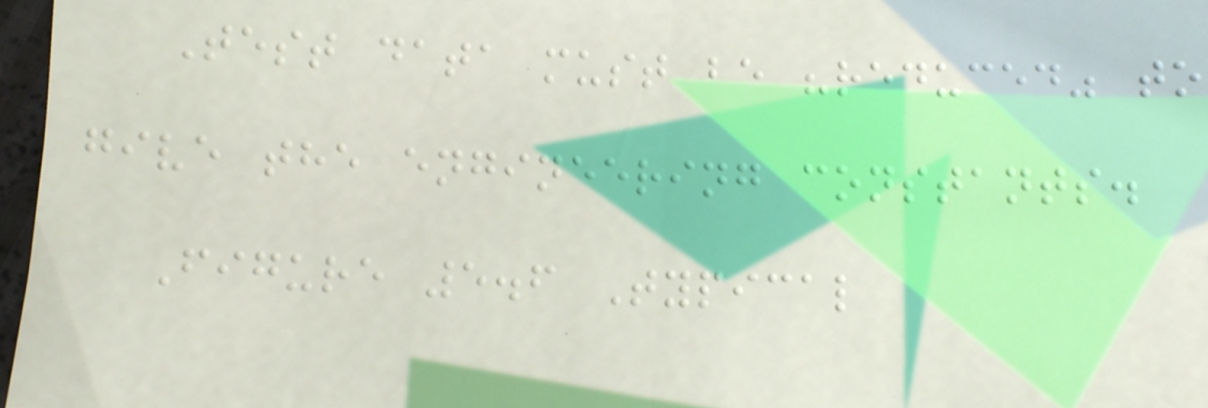Test data must be "reduced" to
give the engineering constants.
Figure 5.6 Typical
